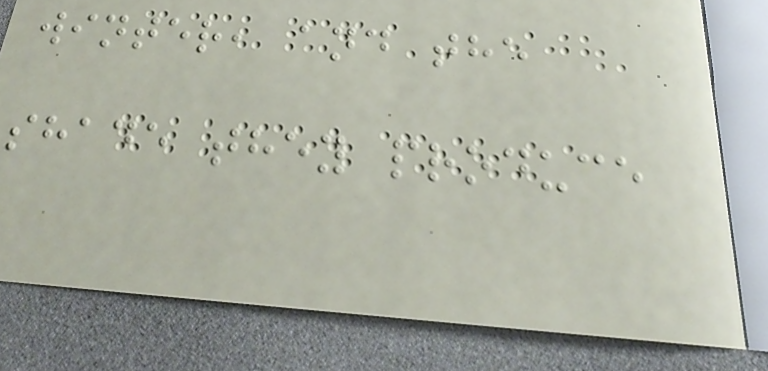winter, and the
shade they produce
